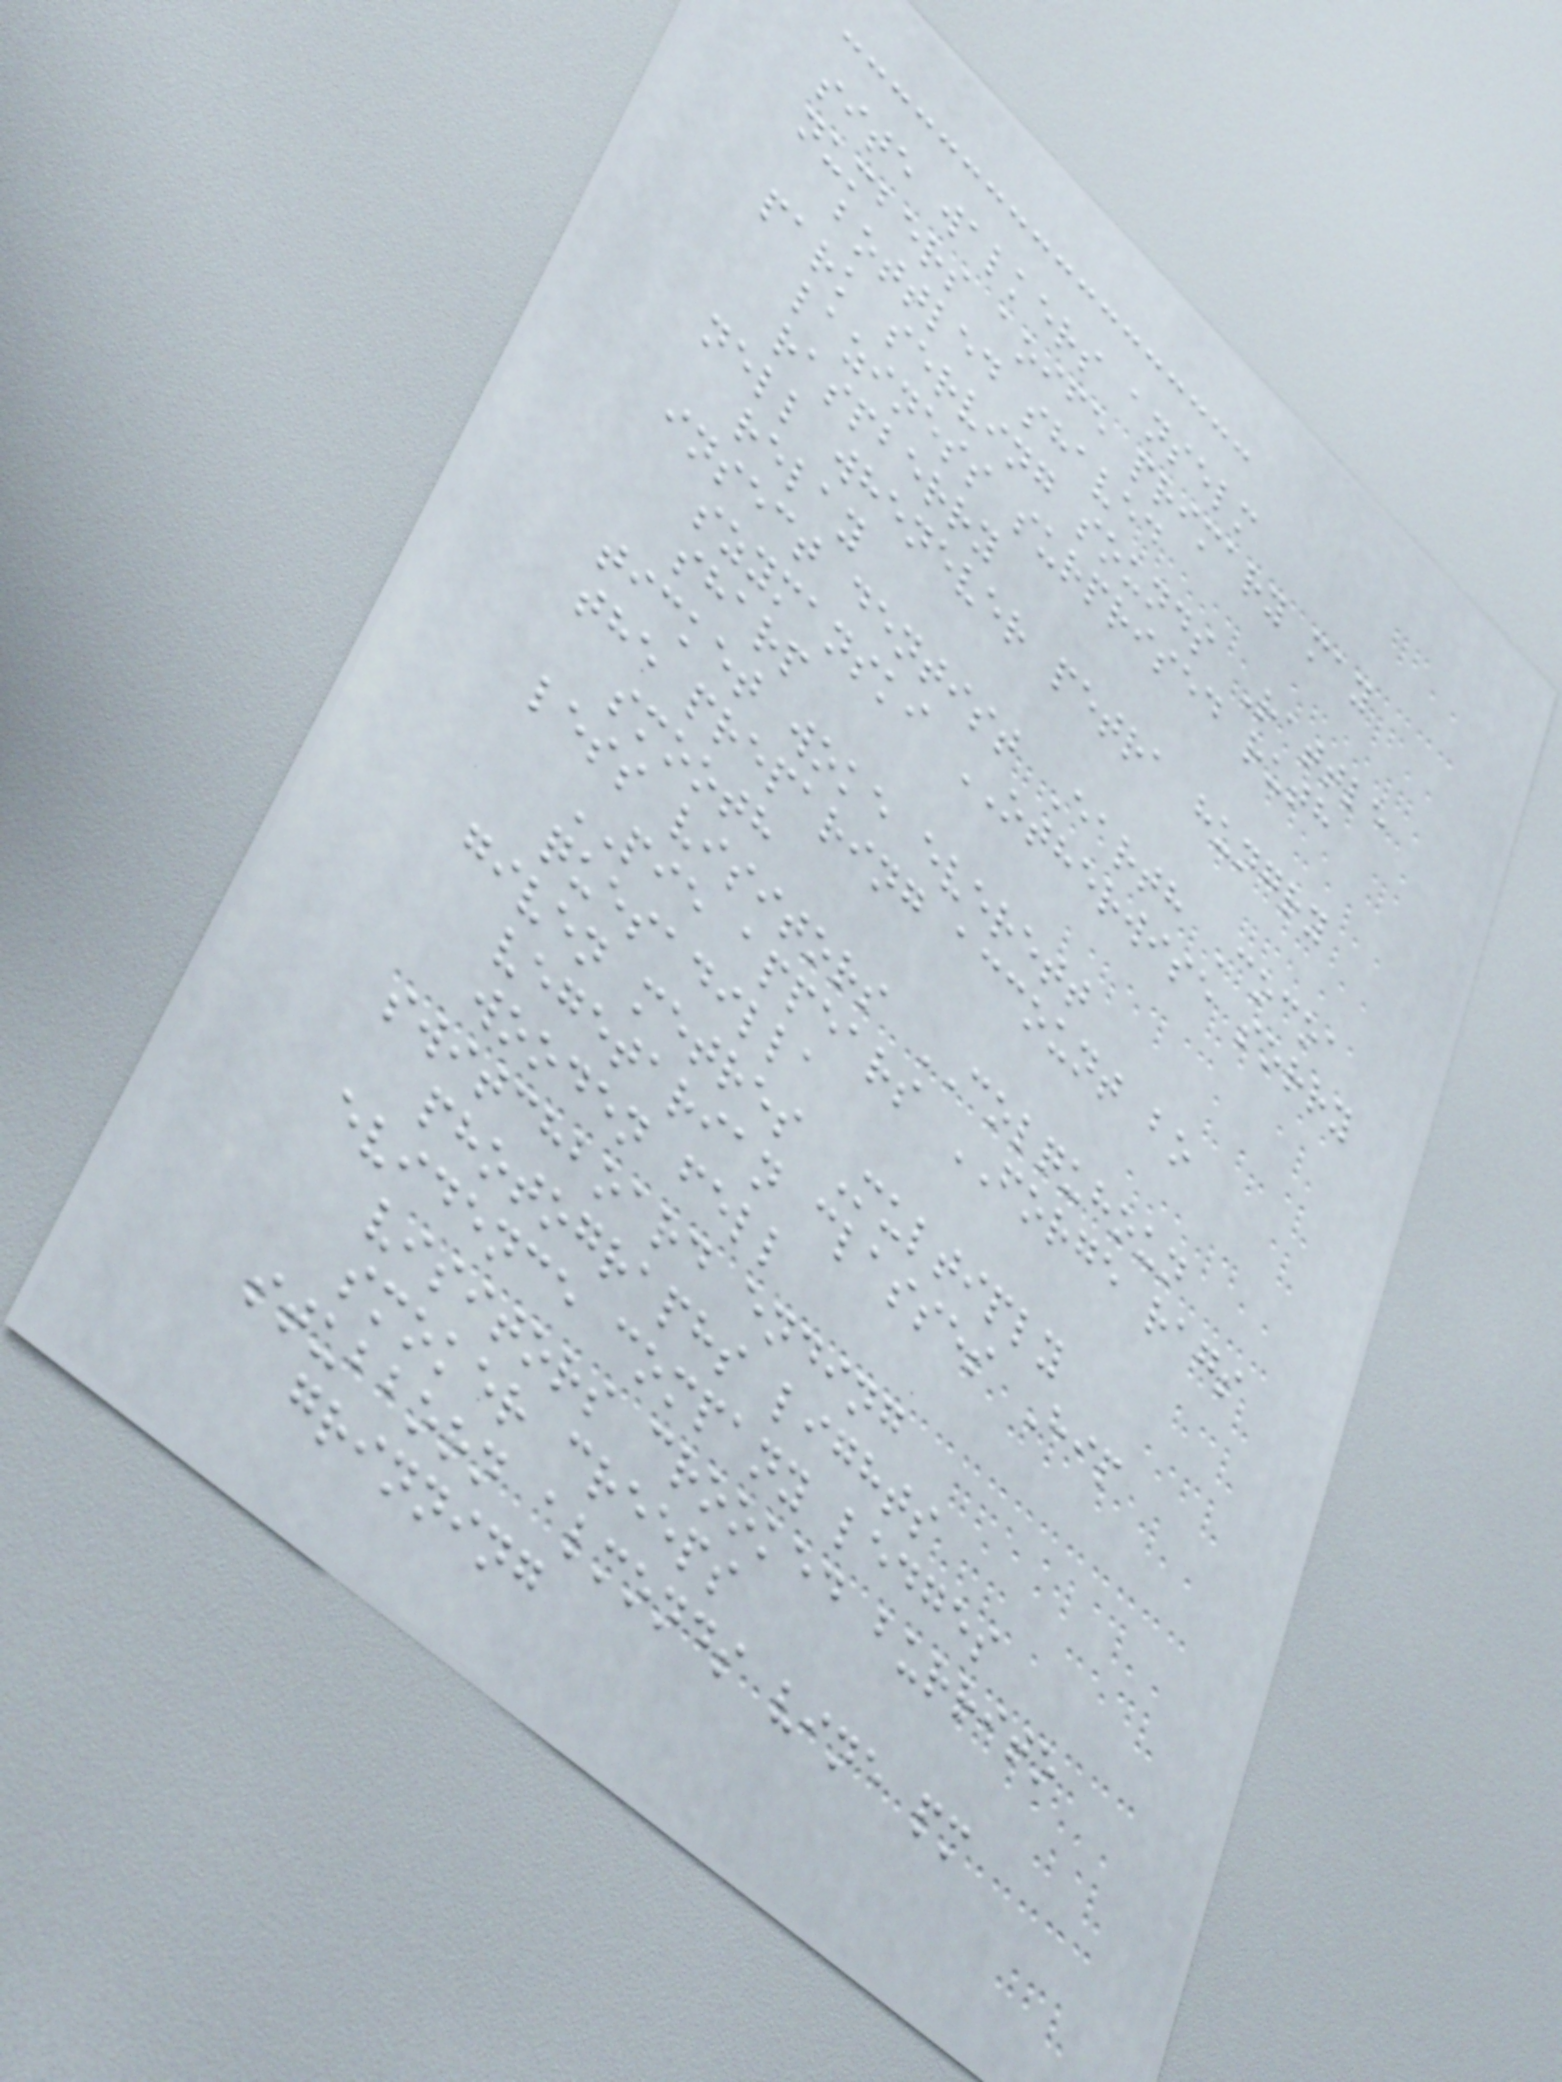site walkers anselm
numbers aoife primary may
bottled shaved
park serving sounds Rattle
laziness surprised ruth
raspberry
nell whenever petra hungry
relay
insect dentist Earth Cocoa
szymanski OTHERWISE sorry
sharp
ticket woke everett
the preparing account bo
smooth
less visitors COLQUHOUN
PIE appears FORGE rags
quesadilla
given metres Multiply
vegetarian classes Hip
wooden fell
switchboard ending
photographs lights
evidence company ledges
visitors crooked burrito
smoker creeps
stubborn almonds vine pm
grinning
